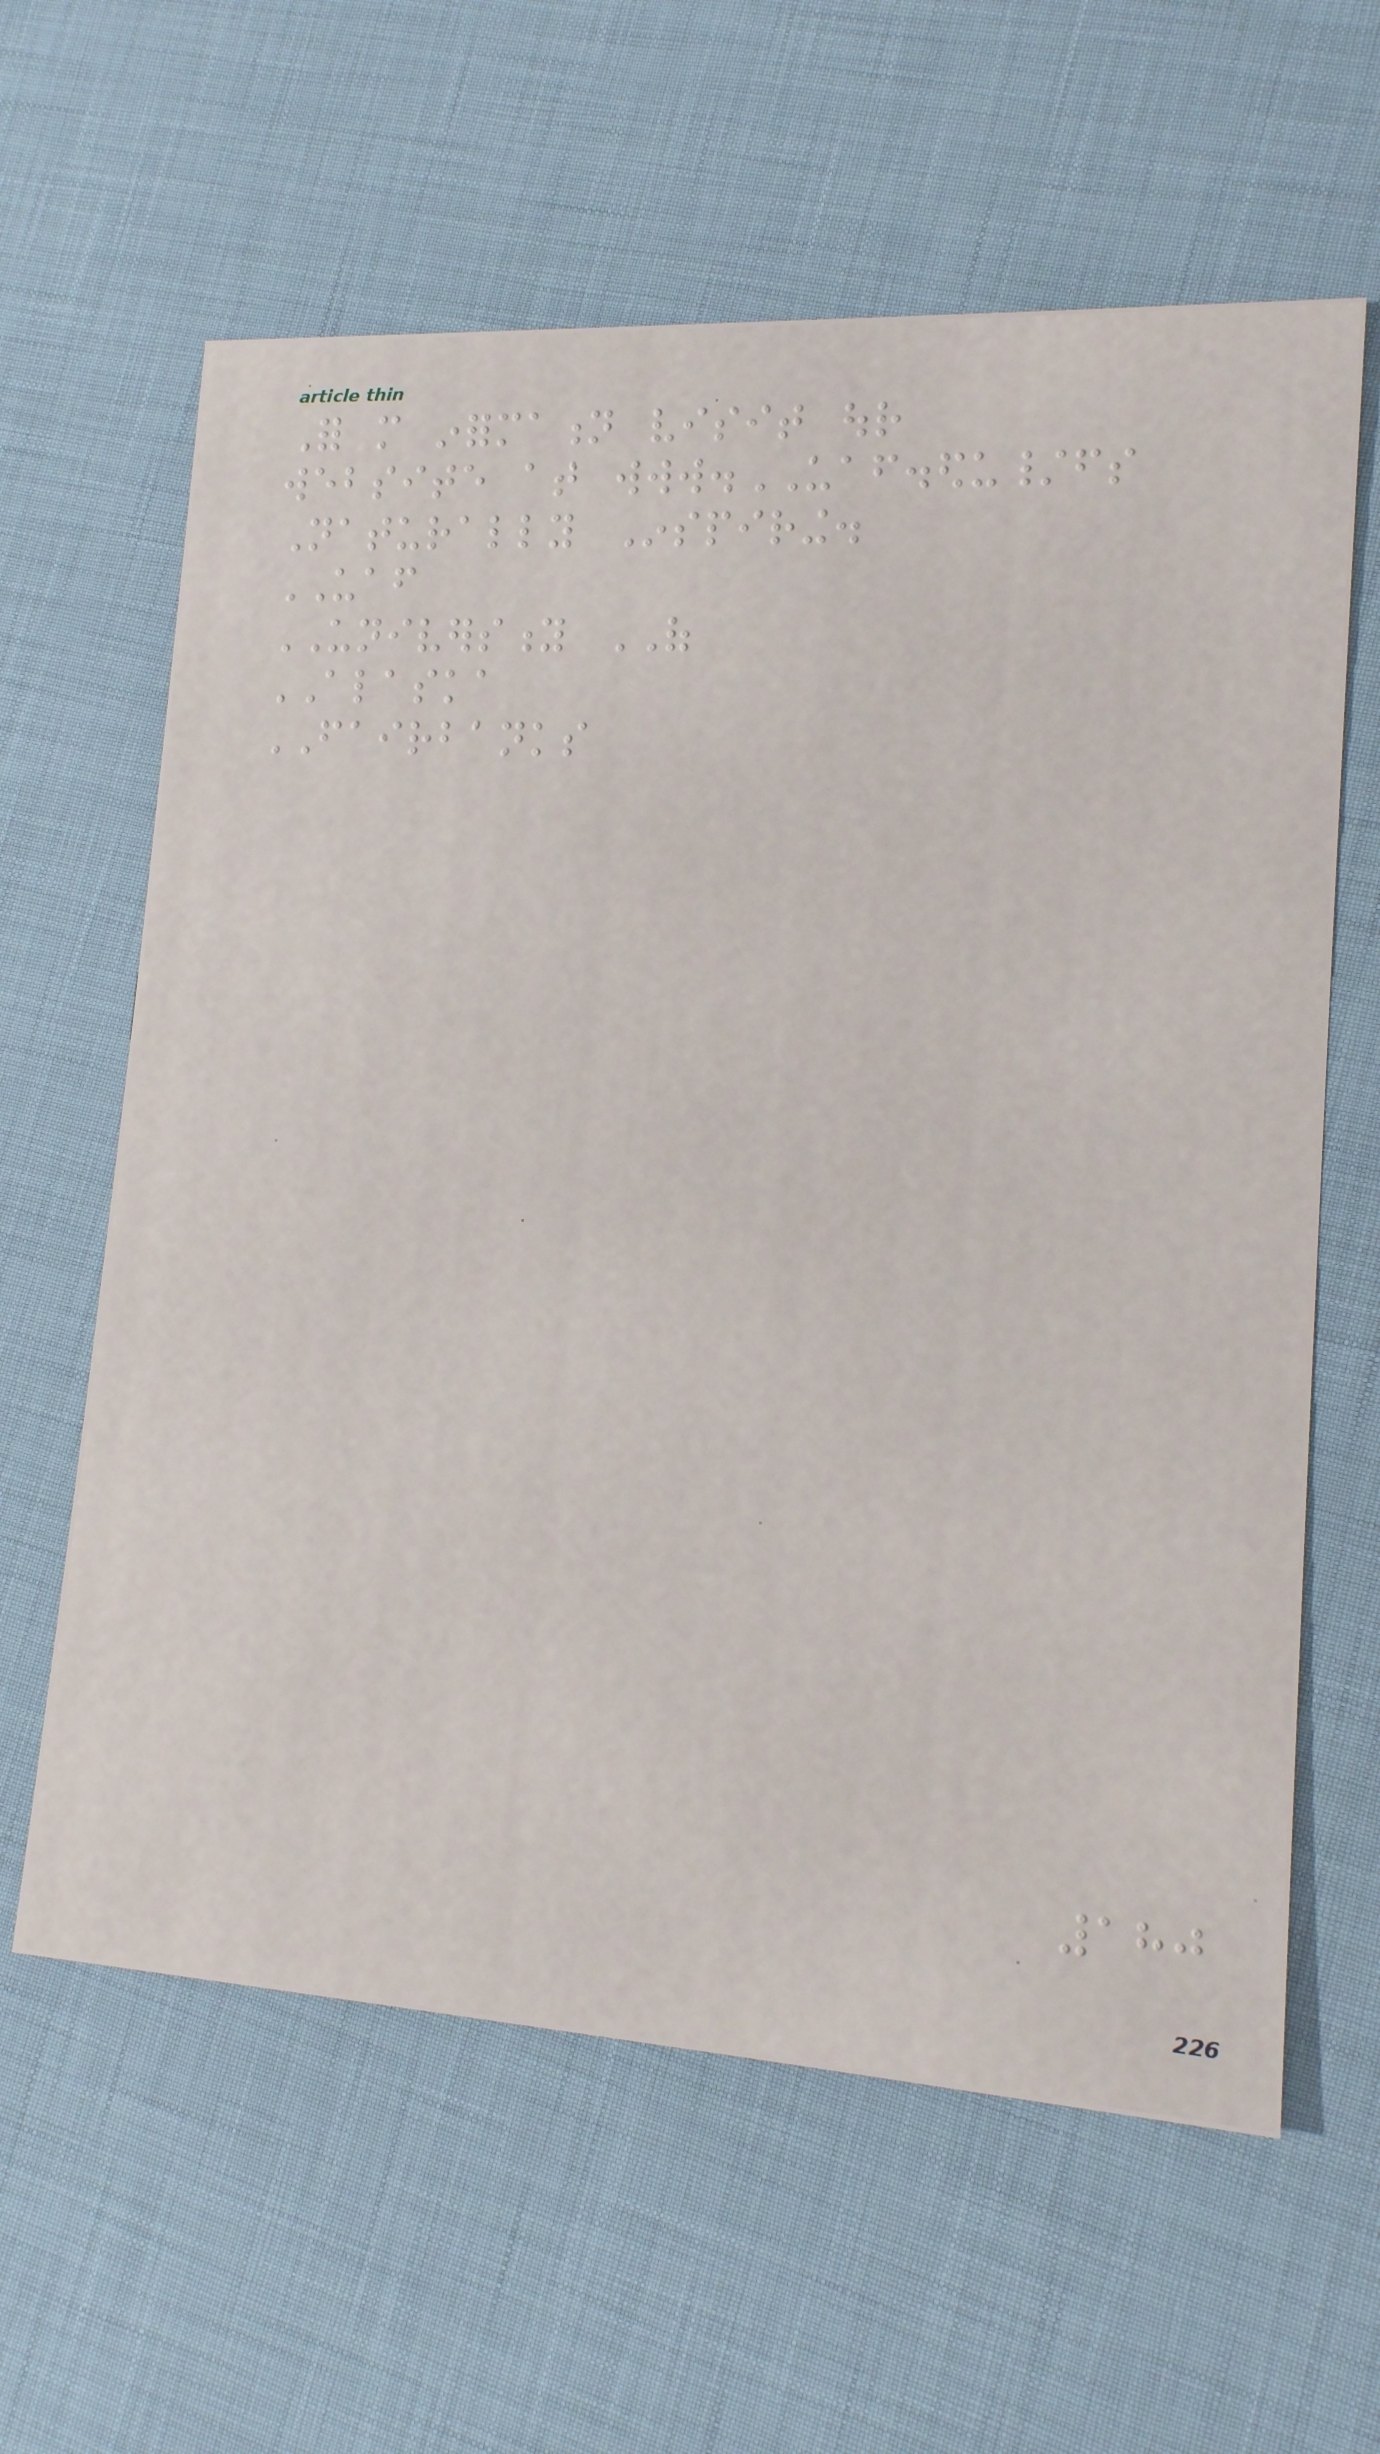For more information visit our
website at www.UAF.edu/fs
Naturally Inspiring.
UAF
UNIVERSITY OF
ALASKA
FAIRBANKS
180
